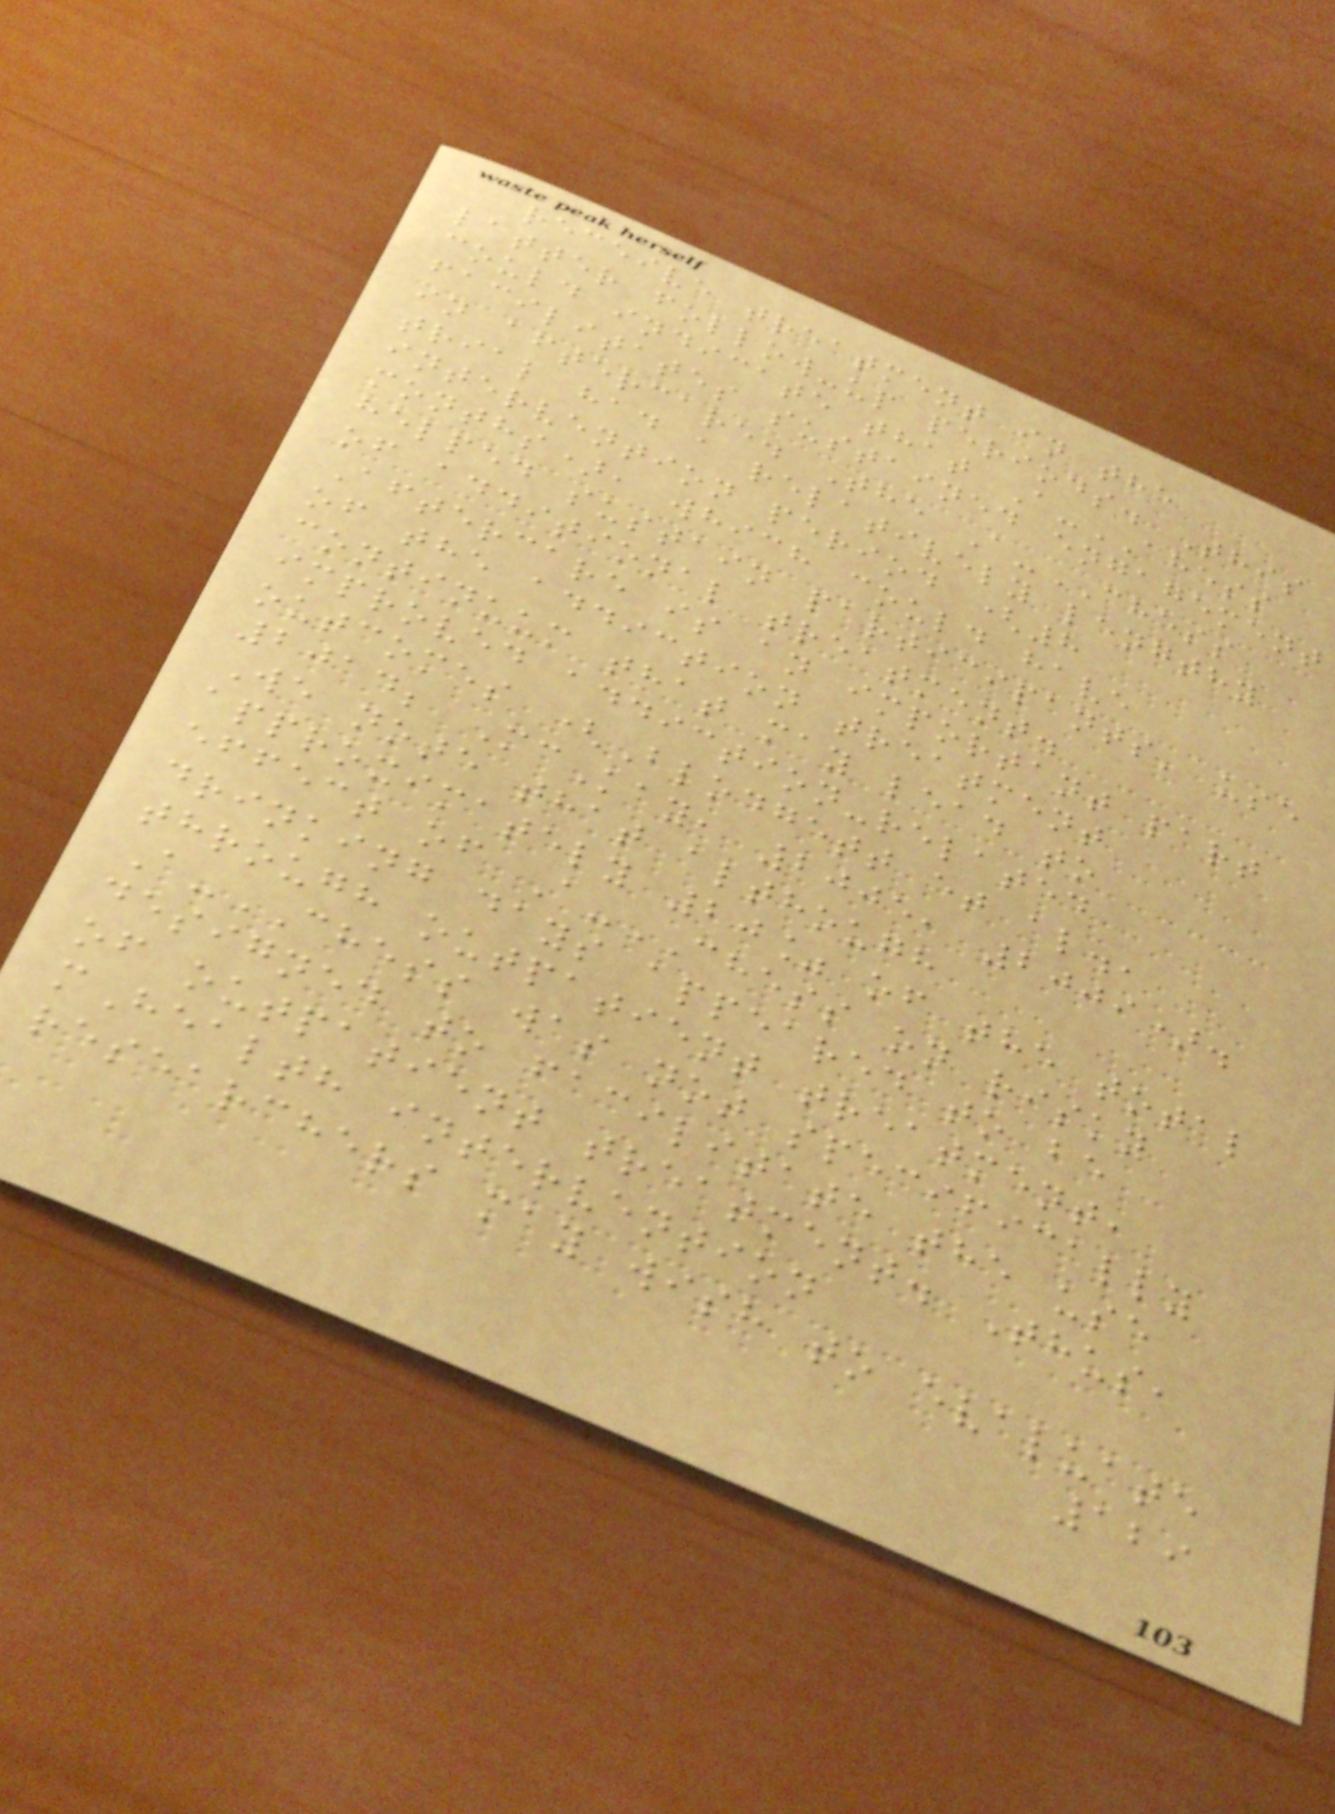receive treatment in the
latter follow-up periods. This
could indicate that A-CHESS
facilitates sustained engagement
in aftercare. The A-CHESS
trial had a relatively lengthy
intervention period (8
months), which could have
helped sustain participants' use
of additional treatment.
Aftercare is an important part
of the addiction treatment
continuum that may lead to
improved addiction-related
outcomes (Blodgett et al.,
2014; McKay, 2005, 2009).
We note that although
approximately 20% of the total
effect of A-CHESS on risky
drinking days appeared to be
through outpatient treatment,
A-CHESS was not specifically
designed to facilitate the use
of outpatient treatment. Thus,
mHealth intervention
researchers may wish to evaluate
129
